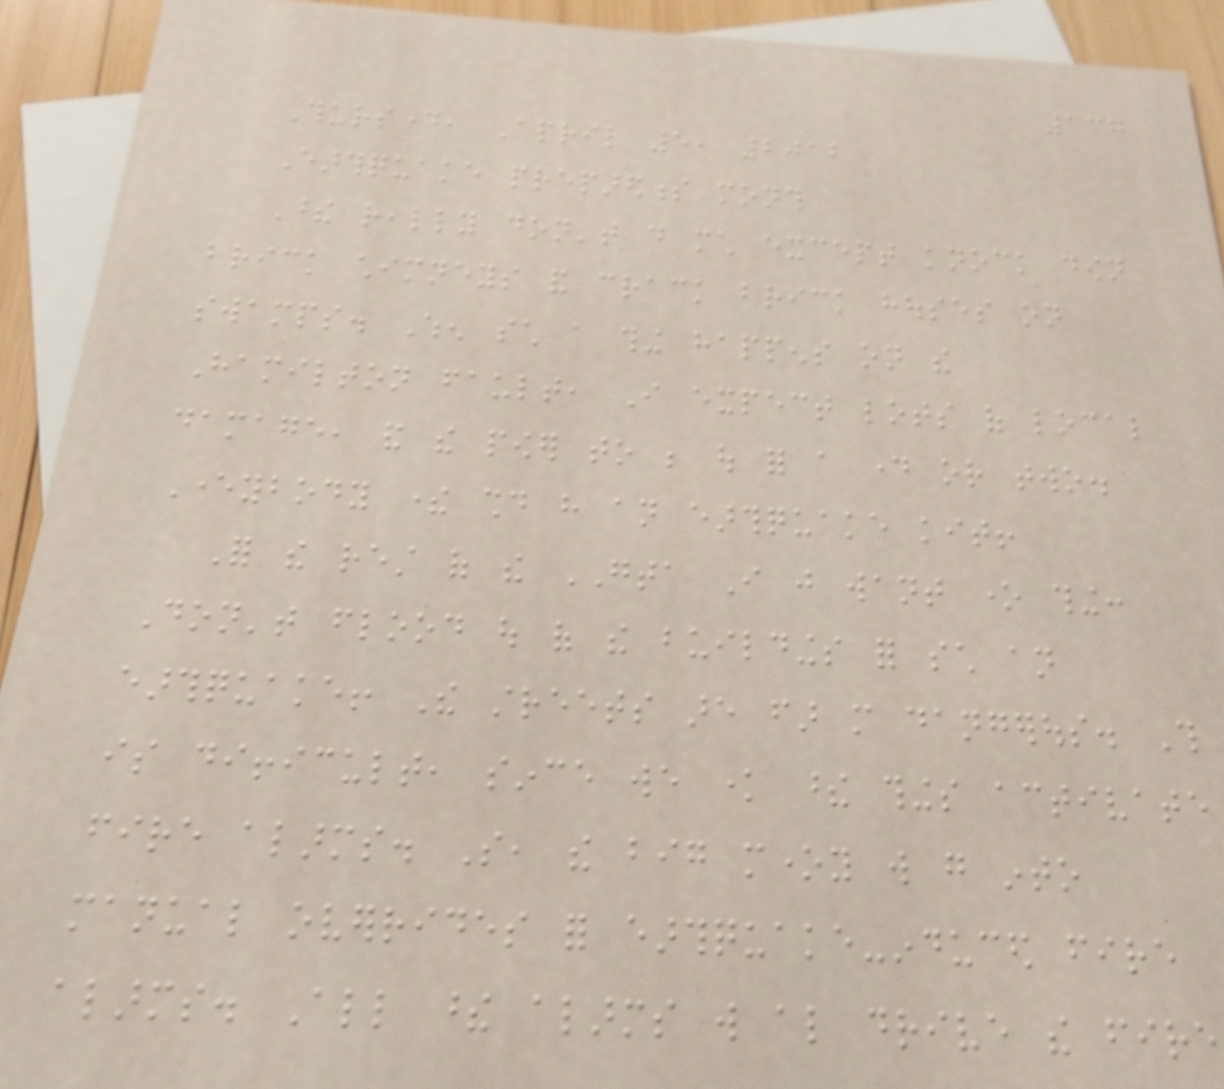137
Thursday, April 5, 2012
Earthquake preparedness month
These really don't do much except knock down
brick chimneys and crack brick houses on
swamps. When such a thing happens on the
Hamilton fault, I expect lots of local
damage, and the power to be out for a day or two.
Everybody there should have an earthquake kit!
For the rest of the GTA I just want one thing:
Don't flood out of the buildings for such an
earthquake! The streets are far more dangerous. This
is difficult, since we know these things activate
fire alarms. So, the big money will go into
manual overrides for earthquake-induced fire
alarms. All these alarms will also drive the fire
